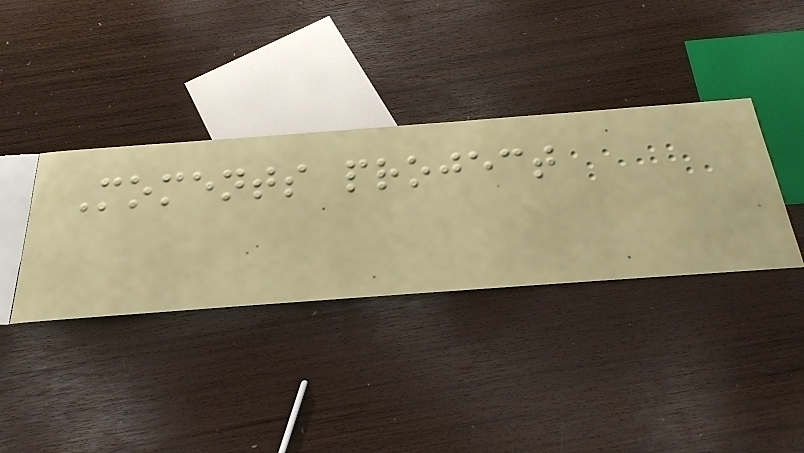Moments project
